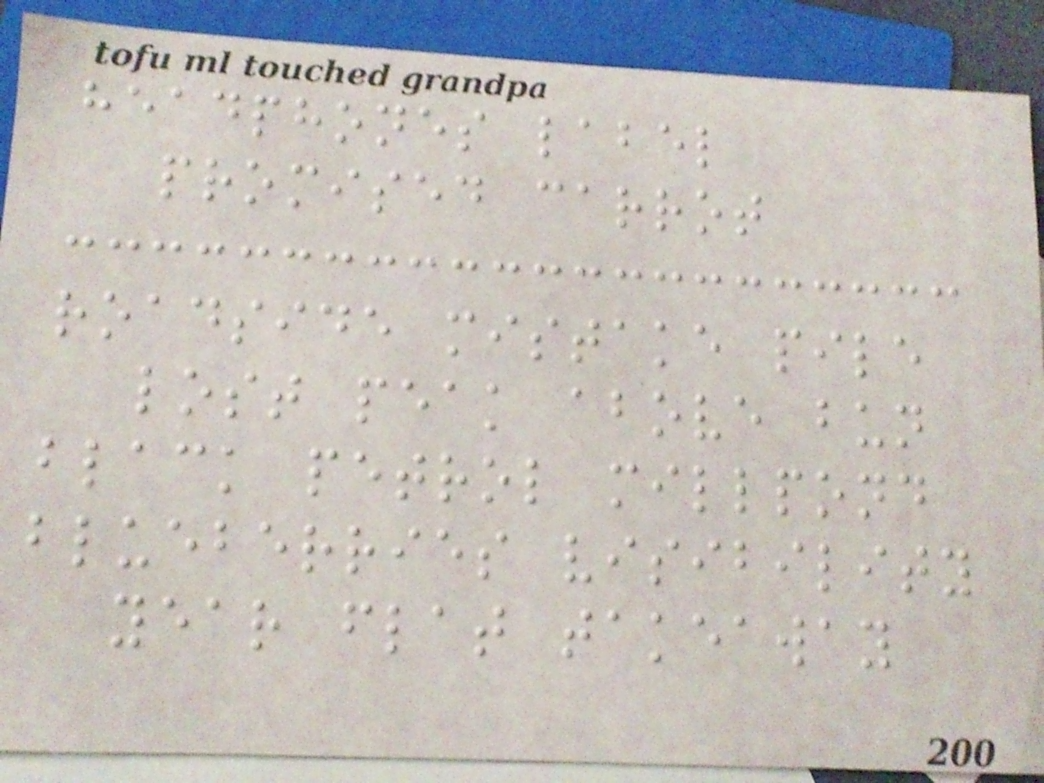headphones label
promised carrot
roadside mistake pile
lost peak above bun
black petrol millpond
blueberries visibility
year flat takeaway
